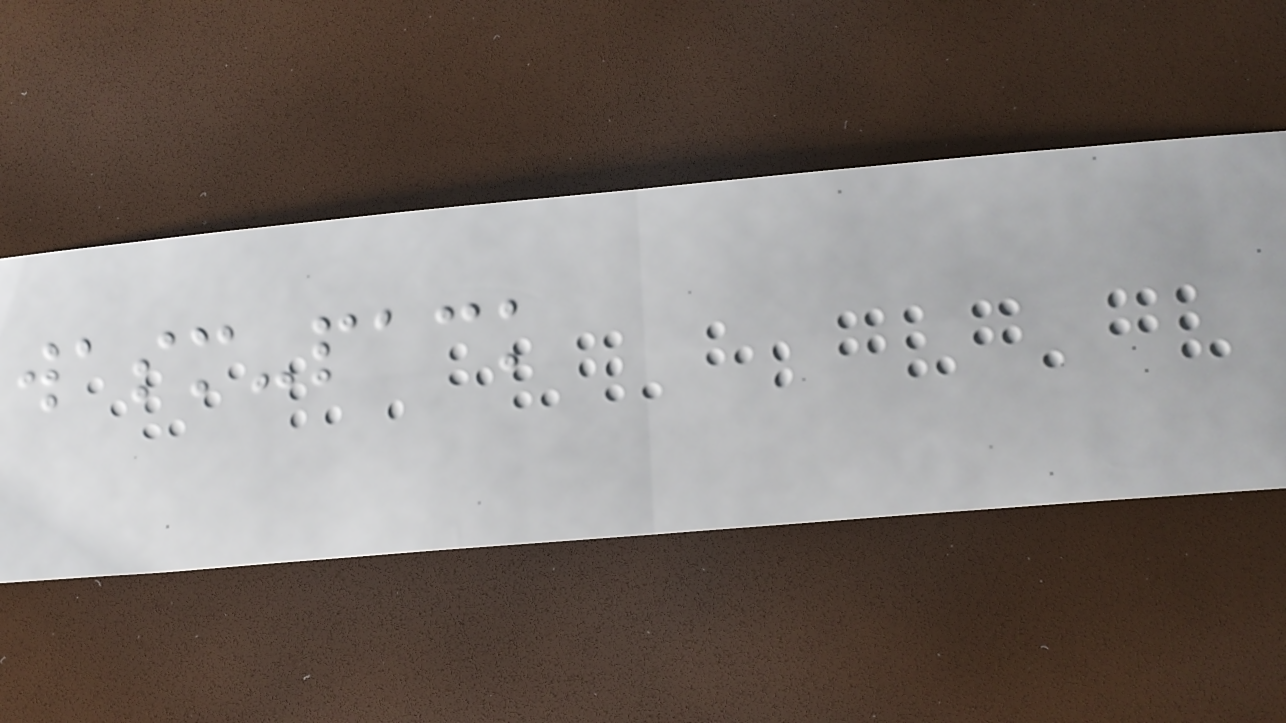wasm-pack
